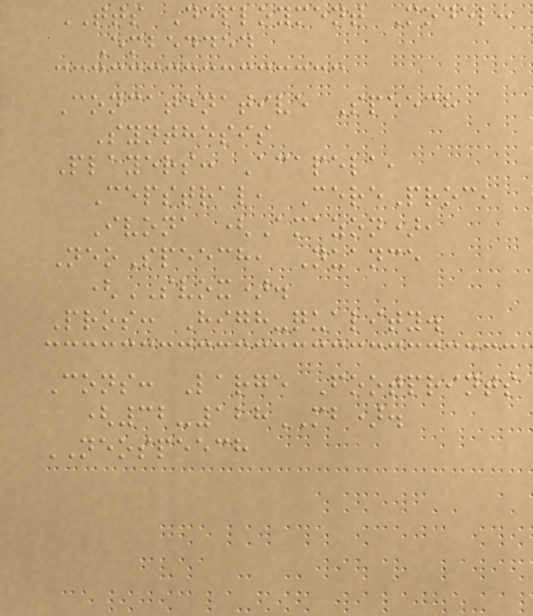TTS Deployment Model:
Embedded
Concatenative Speech
Synthesis
Players: Acapela,
Cepstral, CereProc,
Ivona (Amazon),
NeoSpeech, Nuance
(SVOX).
Pros: High-quality.
Cons: Large Footprints
(32-128MB).
NEOSPEECH
